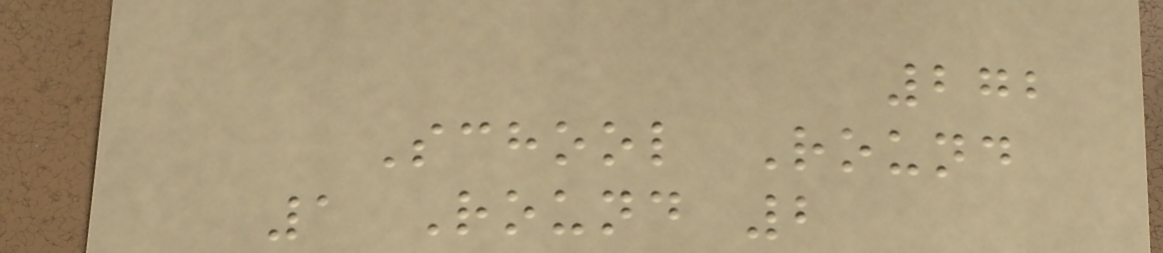272
School Round
1 Round 2
